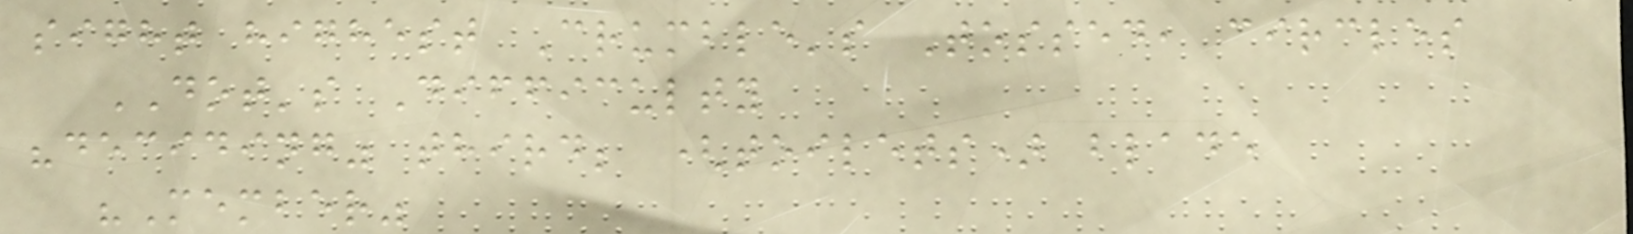sight highest Crumble's Tossed, circles
DOT's Difficulty
"deciding" third; (toilets) blade
"Member"
